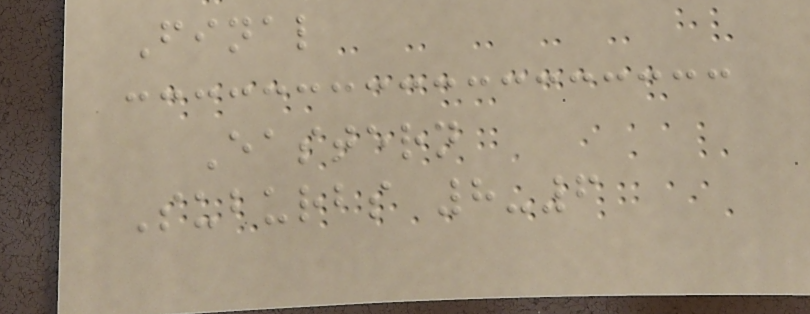Final
Eastern
Suburbs 8-6
